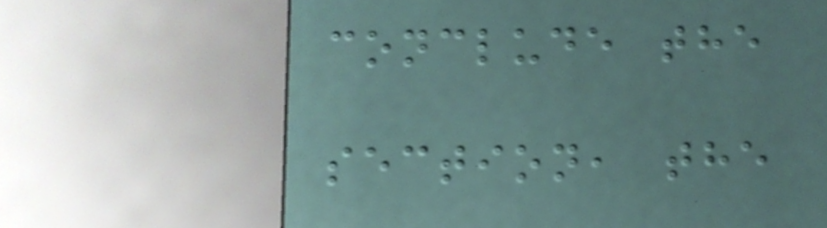conclude the
section, the
